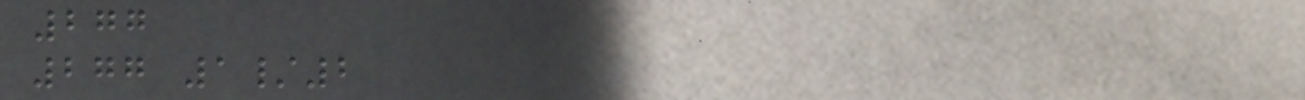277
277 1/2
